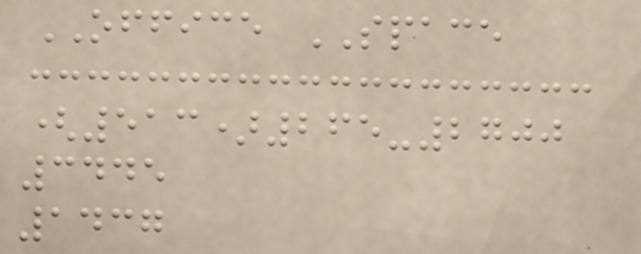OFFICE SPACE
(513)265-2700
3445
1437
